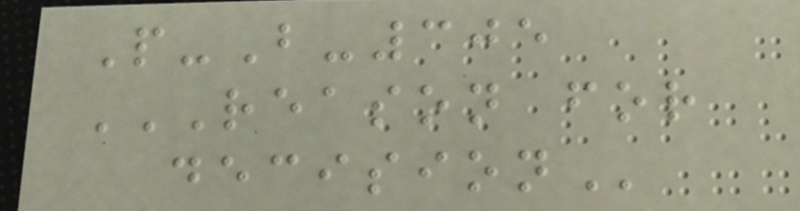P-B-305
REASON FOR
DECISION
